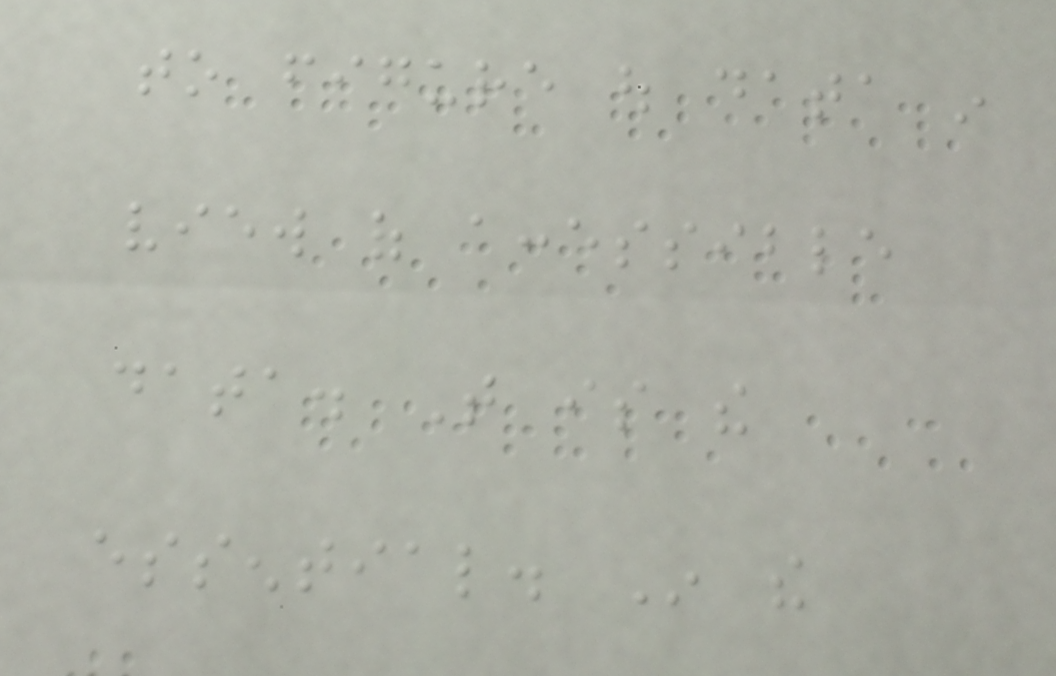to figure out data in
view of accessible
data. That is the
essential. In the
